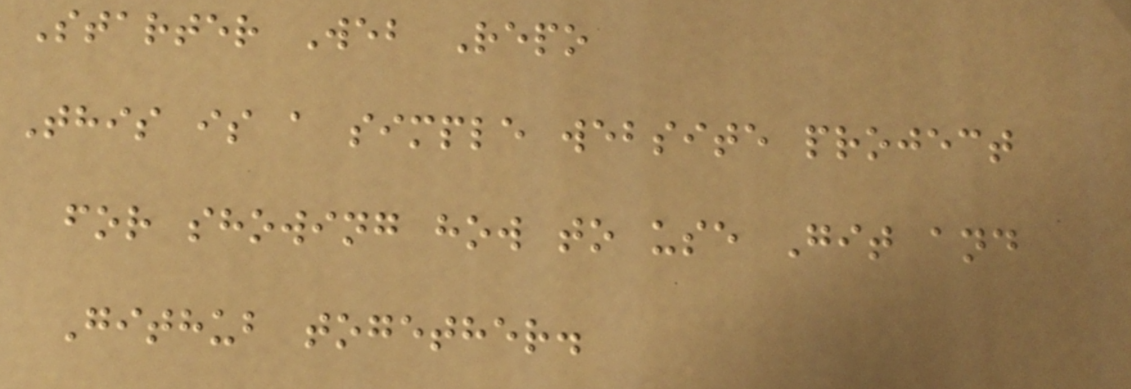Starter Web Repo
This is a simple website project
for showing how to use Git and
Github together.
